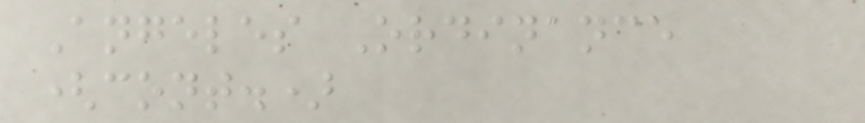Angeles Ordinance
(cont.)
